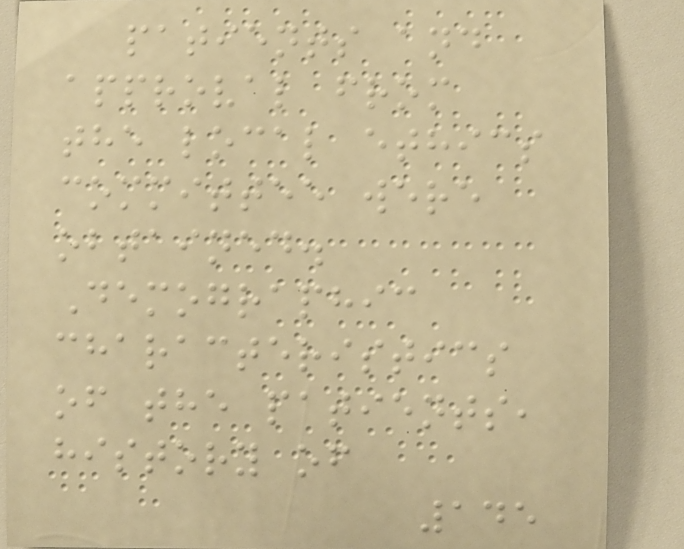patients and
approval from
the local ethics
committee were
obtained.
Demographic
characteristics
of the patients,
history of
145
